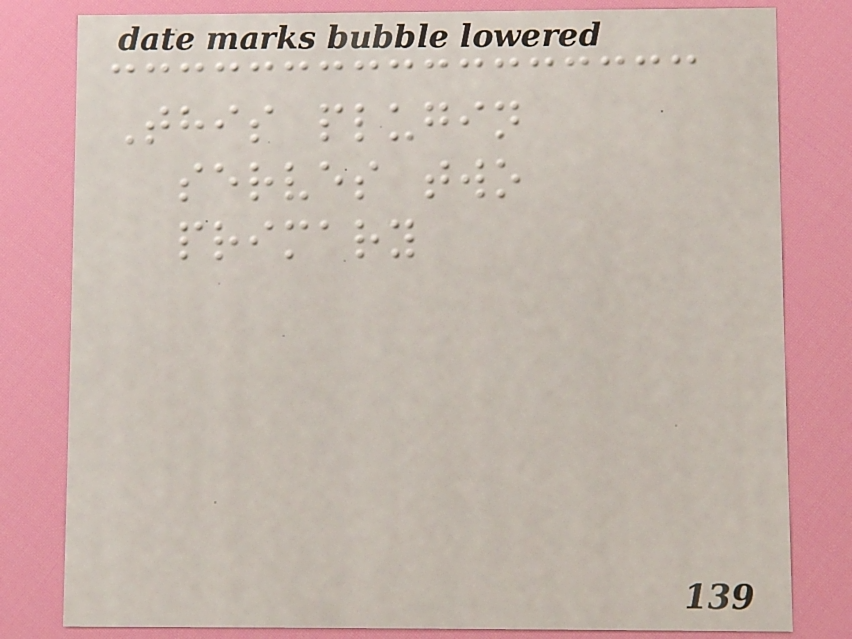This plugin
serves two
primary
